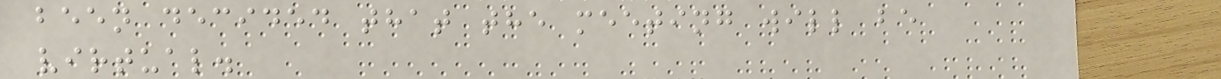been decided that the meeting will be
virtual.
